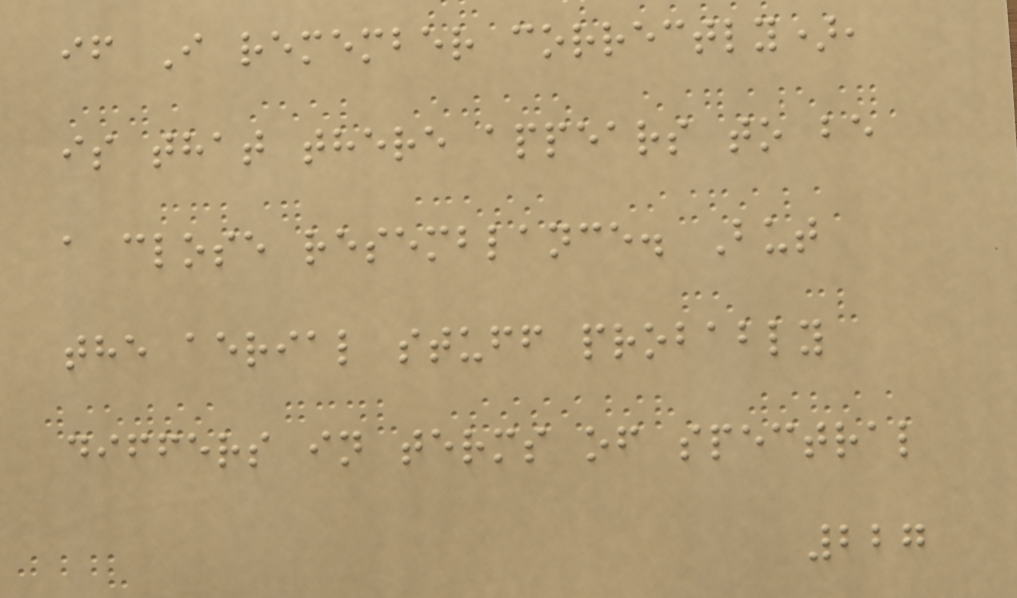if I remember correctly),
is that there appears to be
a close resemblance. But
the aerial stuff probably
differs in terms of spectral
227
